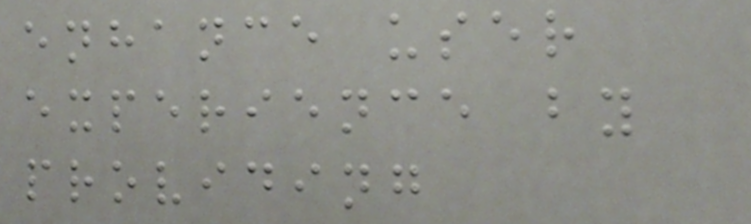enhance user
experience by
providing
